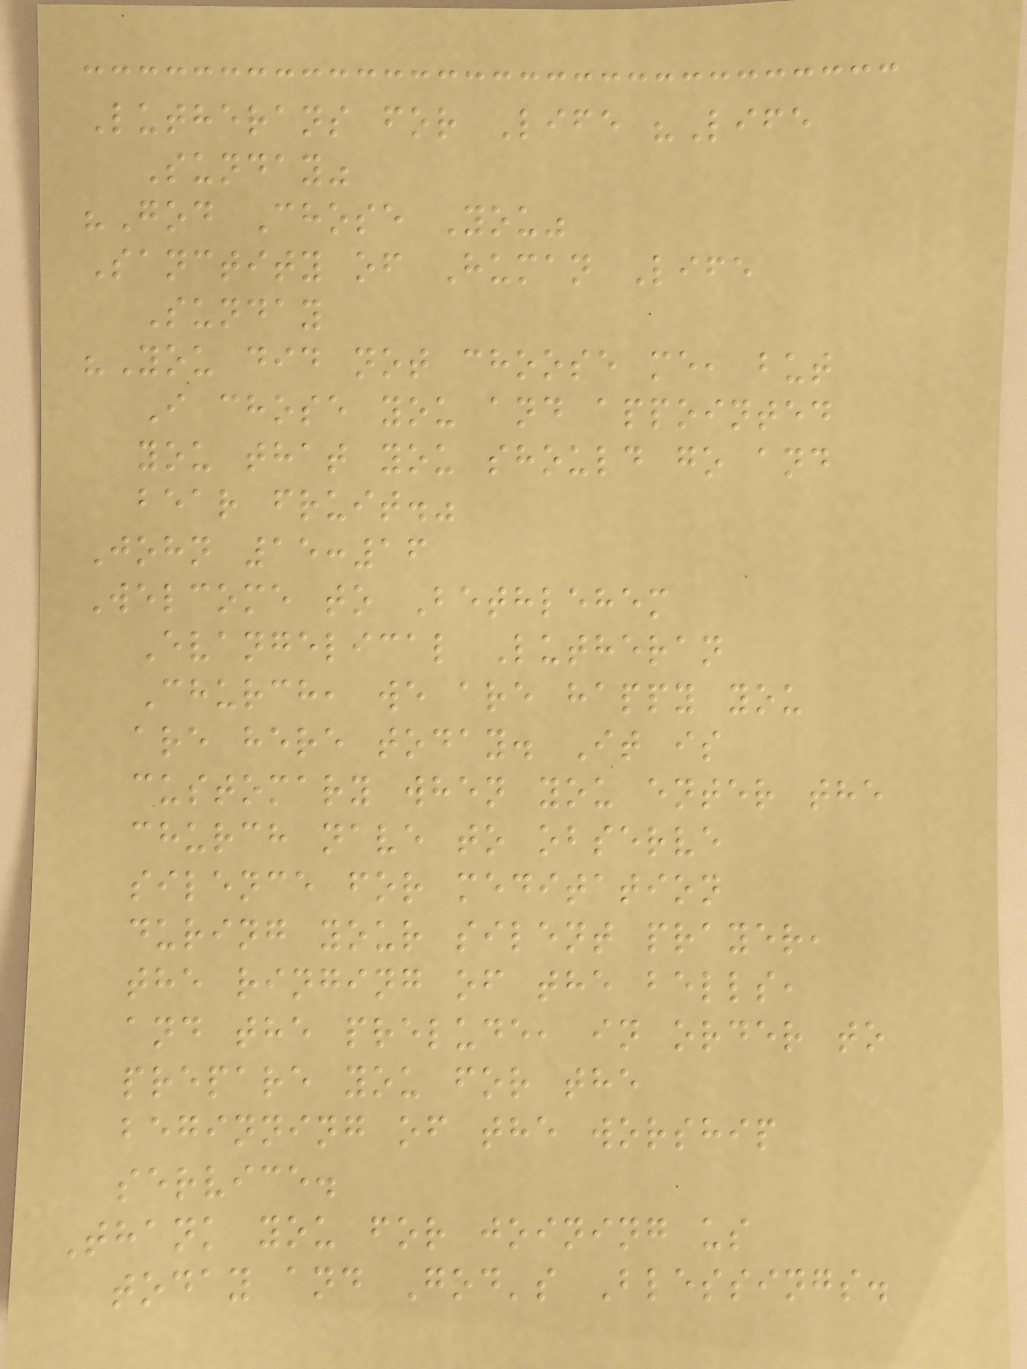Lutherans for Life "Life
Sunday"
"God Chose You"
Sanctity of Human Life
Sunday
"You did not choose me, but
I chose you and appointed
you that you should go and
bear fruit."
John 15:16
Welcome to Bethlehem
Evangelical Lutheran
Church, we are happy you
are here today. It is
customary when you enter the
church nave to observe
silence for meditation
during your silent prayer,
the ringing of the bells,
and the prelude, in order to
prepare you for the
beginning of the worship
service.
Thank you for joining us
today and God's Blessings.
